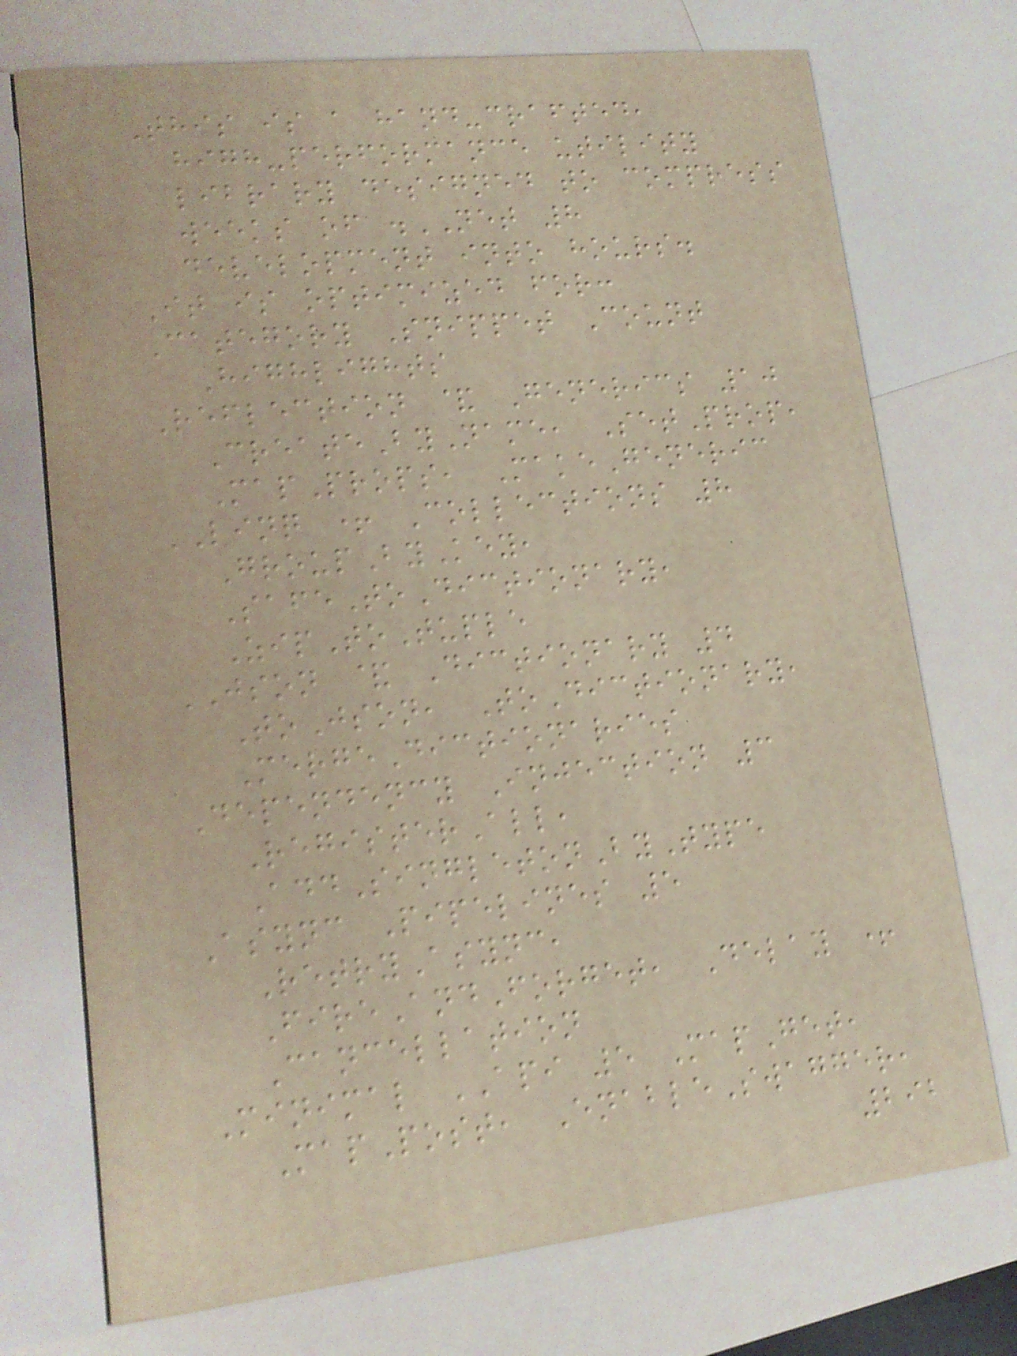This is a hand-crafted,
high-performance utility
library designed to compress
weeks of .NET 8
development into hours.
It is optimized for:
Category Snippet Count
Highlights
Reflection & Generics 10
CreateByName, SetProp,
MapProps, MakeGeneric
LINQ + Collections 8
GroupByKey,
SafeToDictionary,
ZipToTuple
JSON & Dictionary 4
ToJson, ToDictionary,
MergeDictionaries
Dependency Injection 3
RegisterAll,
AddSingletonByType
Async Pipelines 5
RetryAsync,
FireAndForget, Delay +
Cancellation
Minimal API 5 MapGet,
MapPost, EnableSwagger,
292
